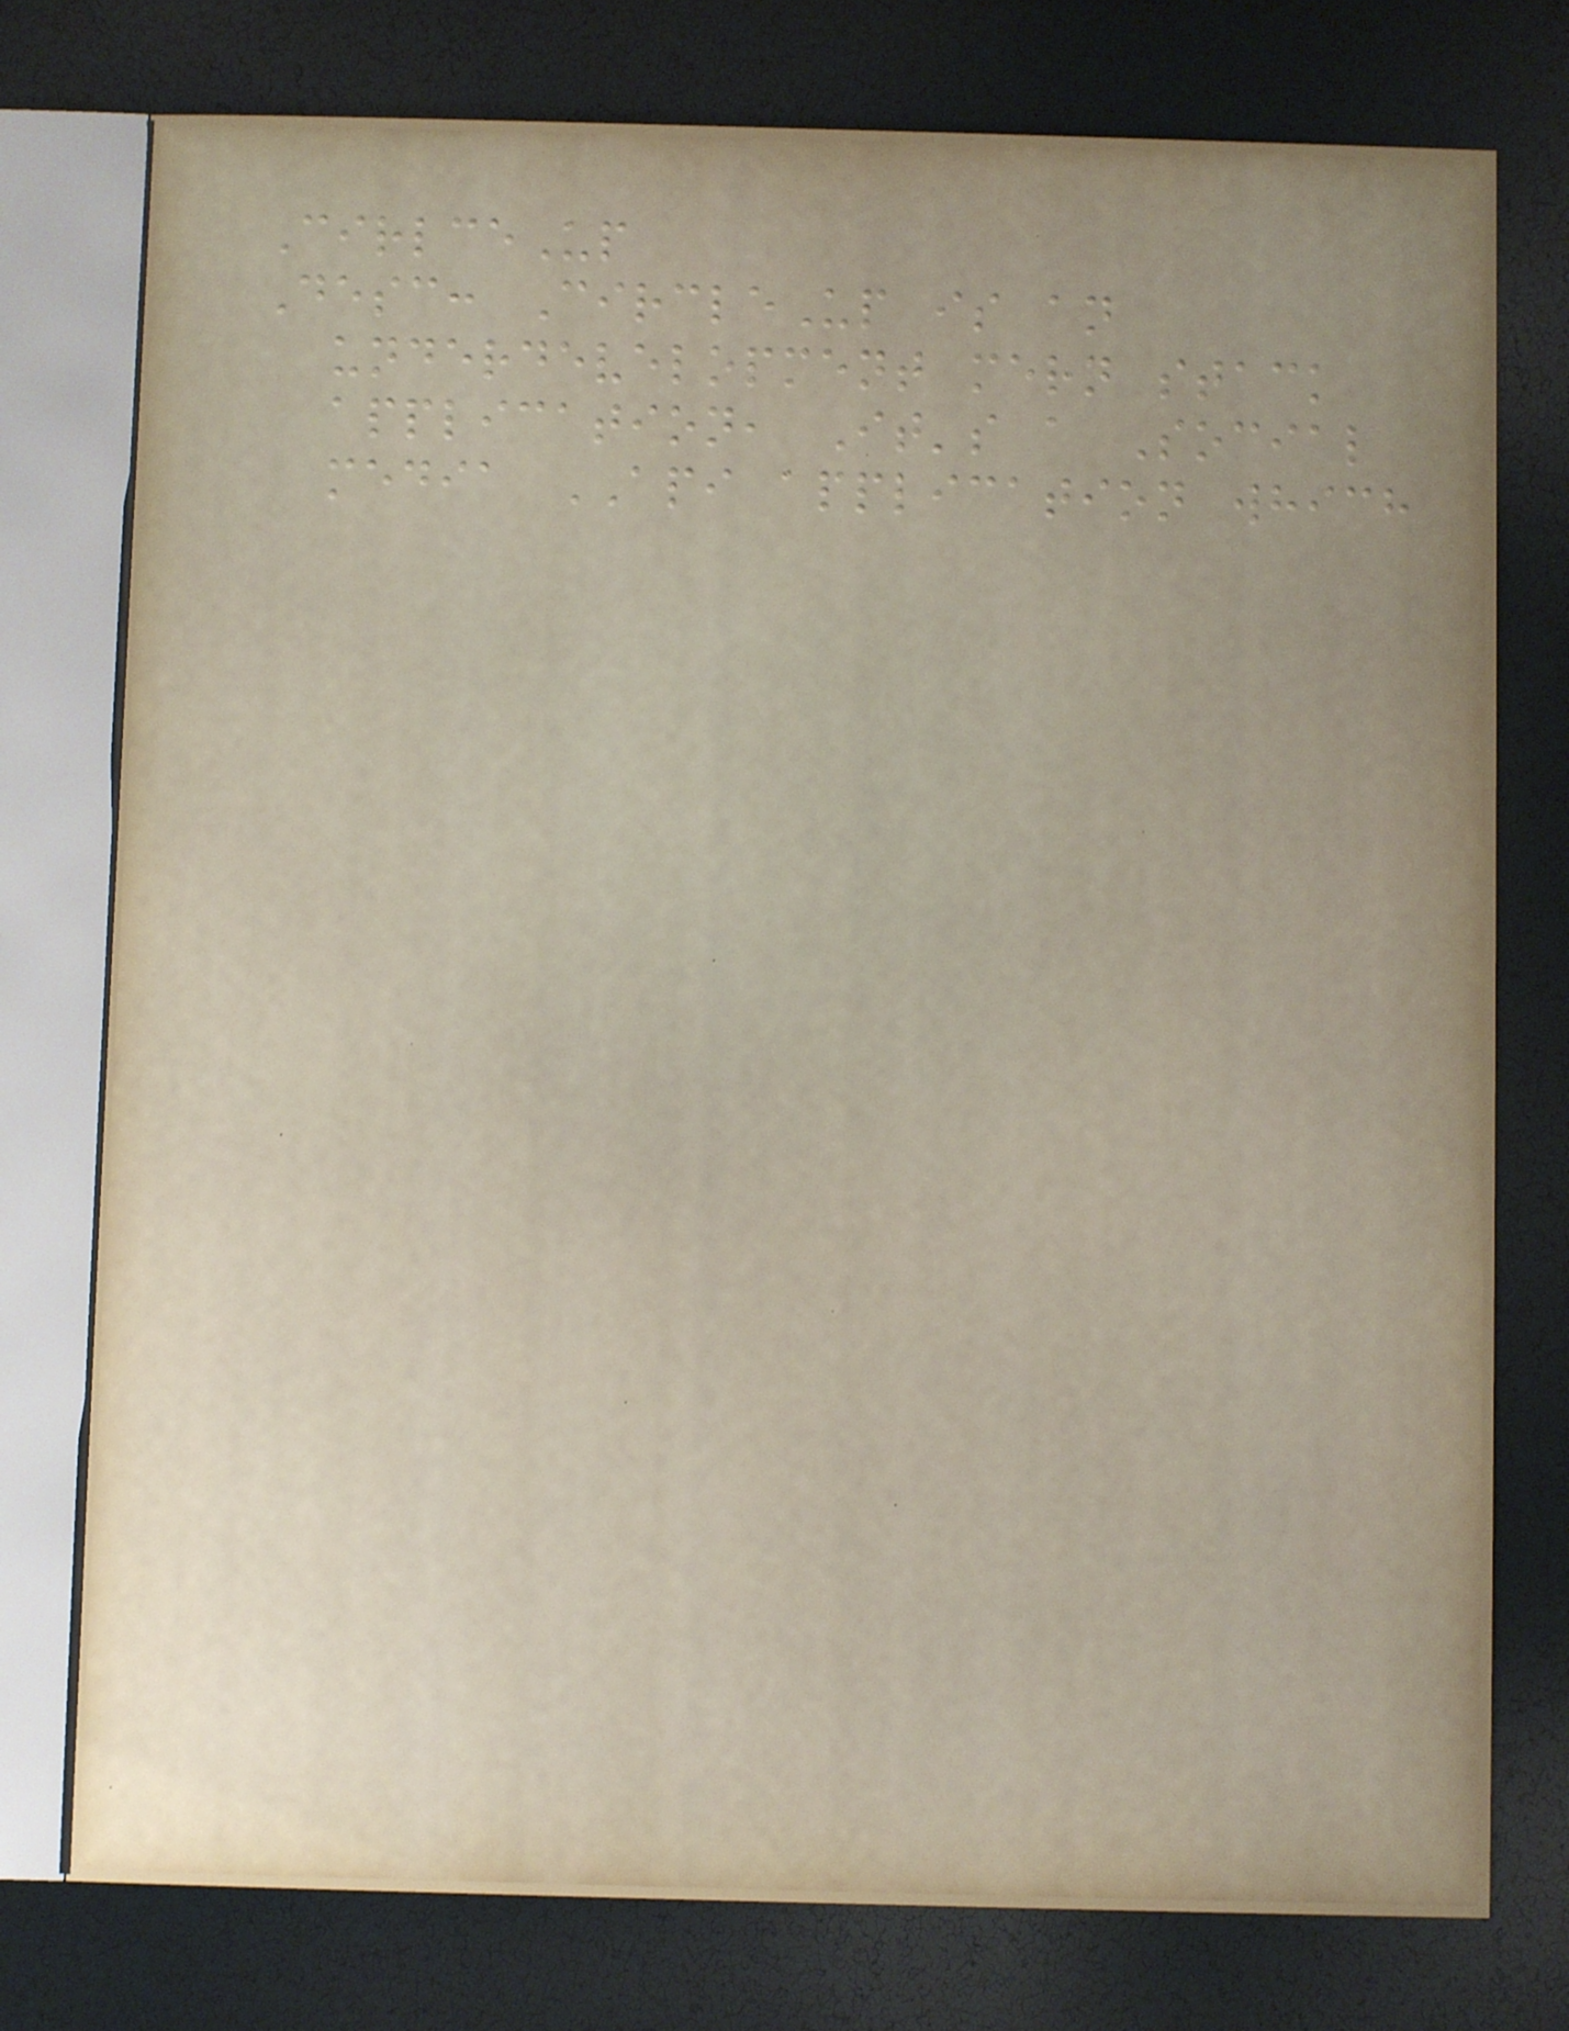CirlceUp
Desc: CircleUp is an
underdevelopment mern stack
application, It's a Social
media API application which
